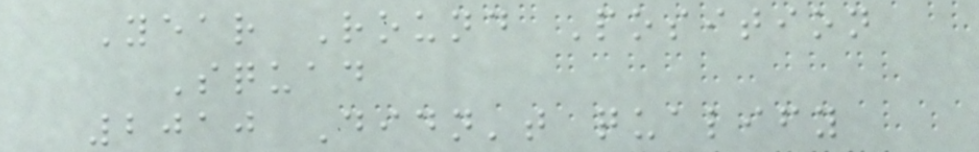Year Round Position
Squad
2010 Didn't qualify
